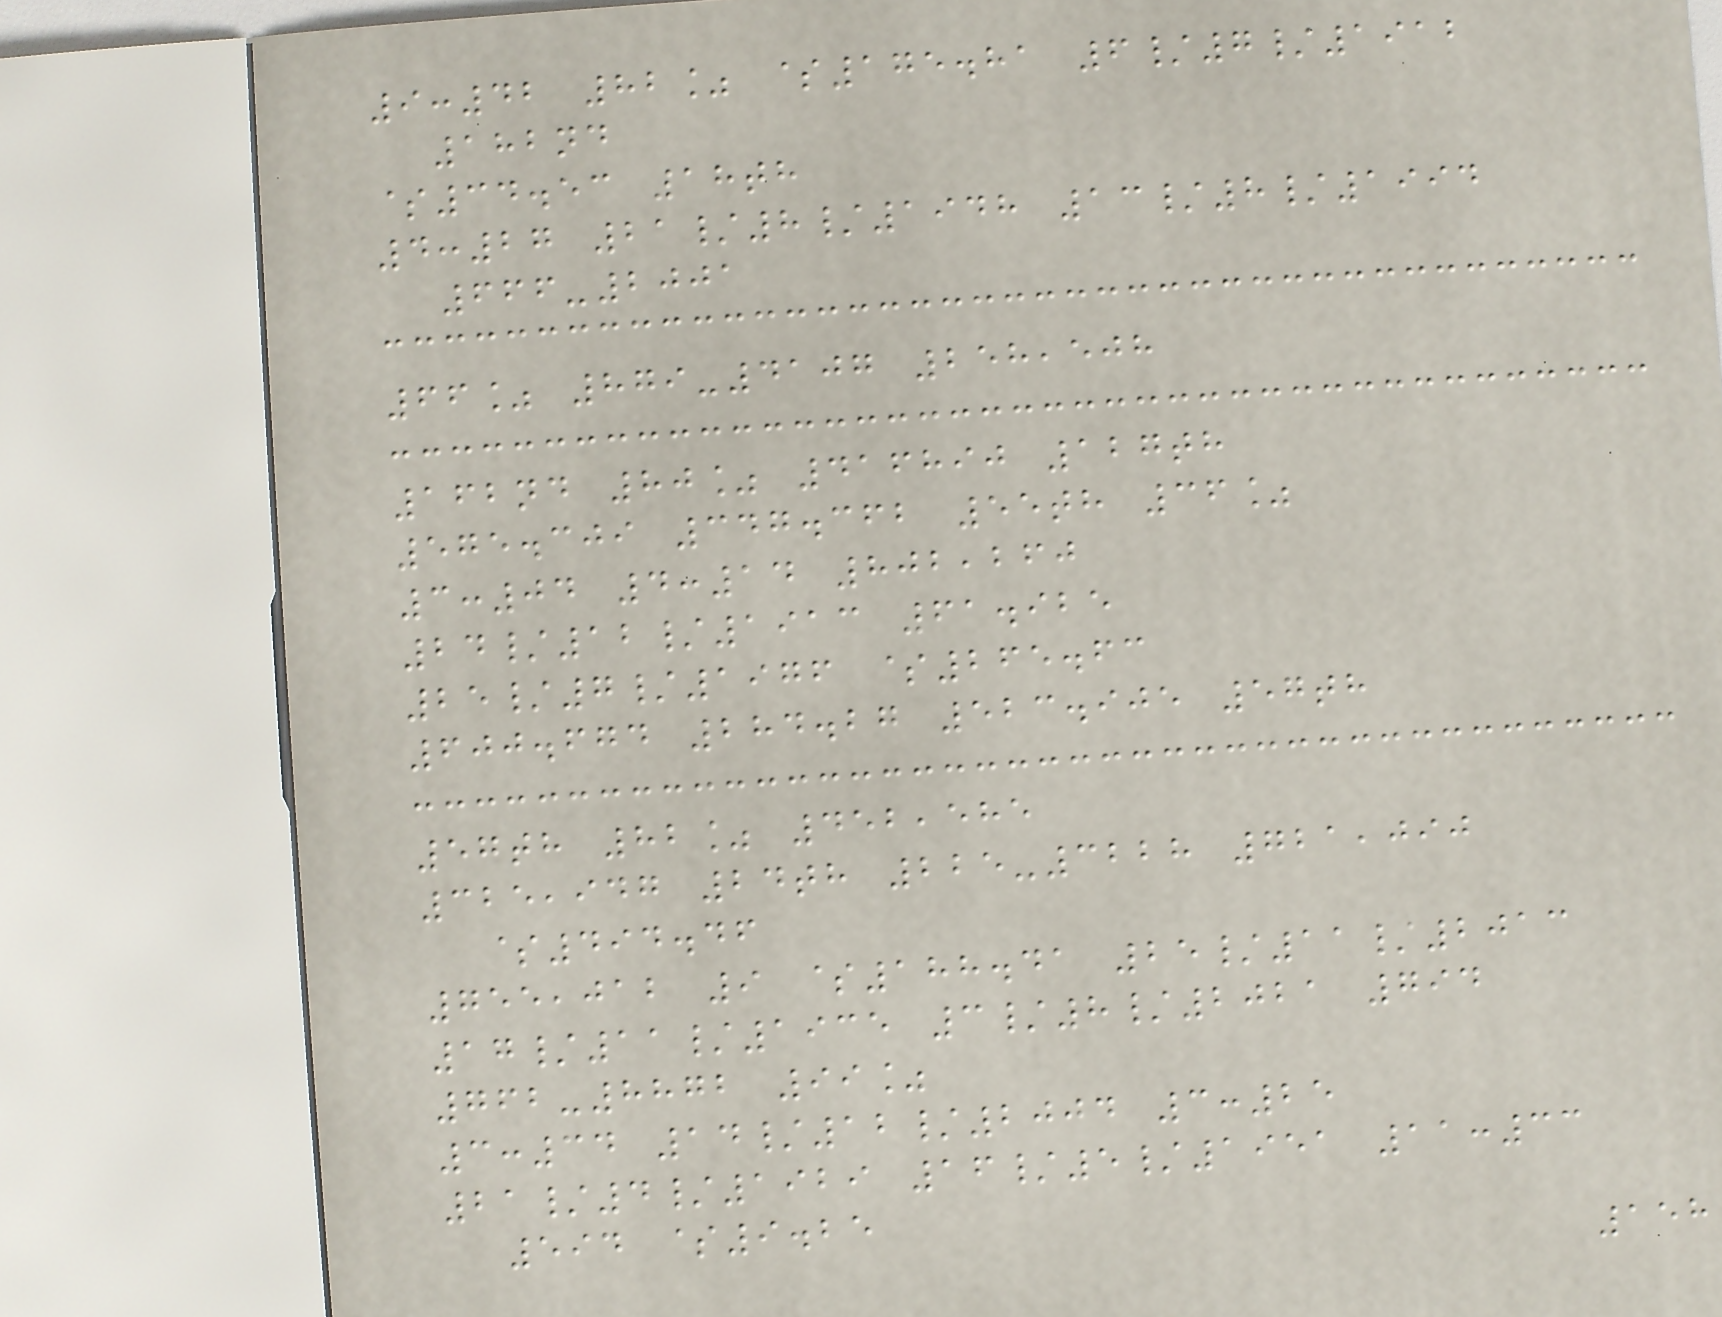9:42 82% $175.81 6/7/1912
182nd
$34.53 18th
4:27 21/8/1948 13/8/1994
666-2001
66% 879-4107 258,508
162nd 80% 416890 127th
575.309 347.362 55th 36%
3:04 4:14 802,260
24/12/1913 61.925
25/7/1976 $265.63
600.674 284.27 523.905 57th
57th 82% 452,585
325,947 24th 225-3228 721,090
$494.46
755,012 9 $188.41 25/11/2013
17/11/1935 3/8/2021 794
762-8872 99%
3:34 14/12/2004 3:25
21/4/1929 16/5/1951 11:33
594 $9.25
158
